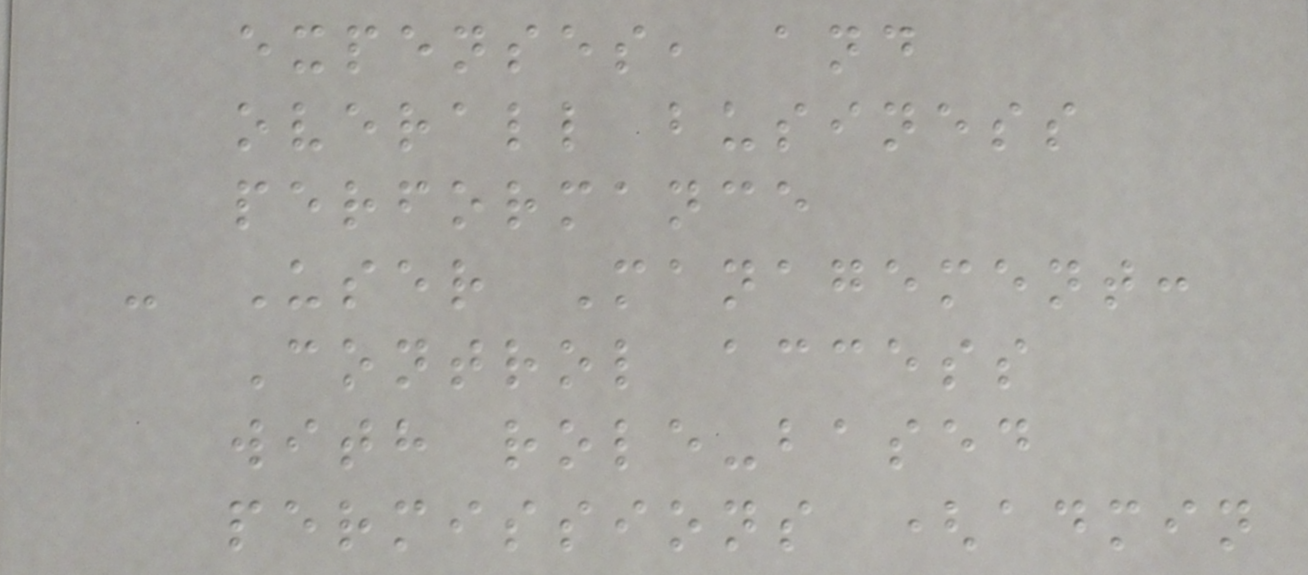expenses, and
overall business
performance
- User Management:
Control access
with role-based
permissions (admin
